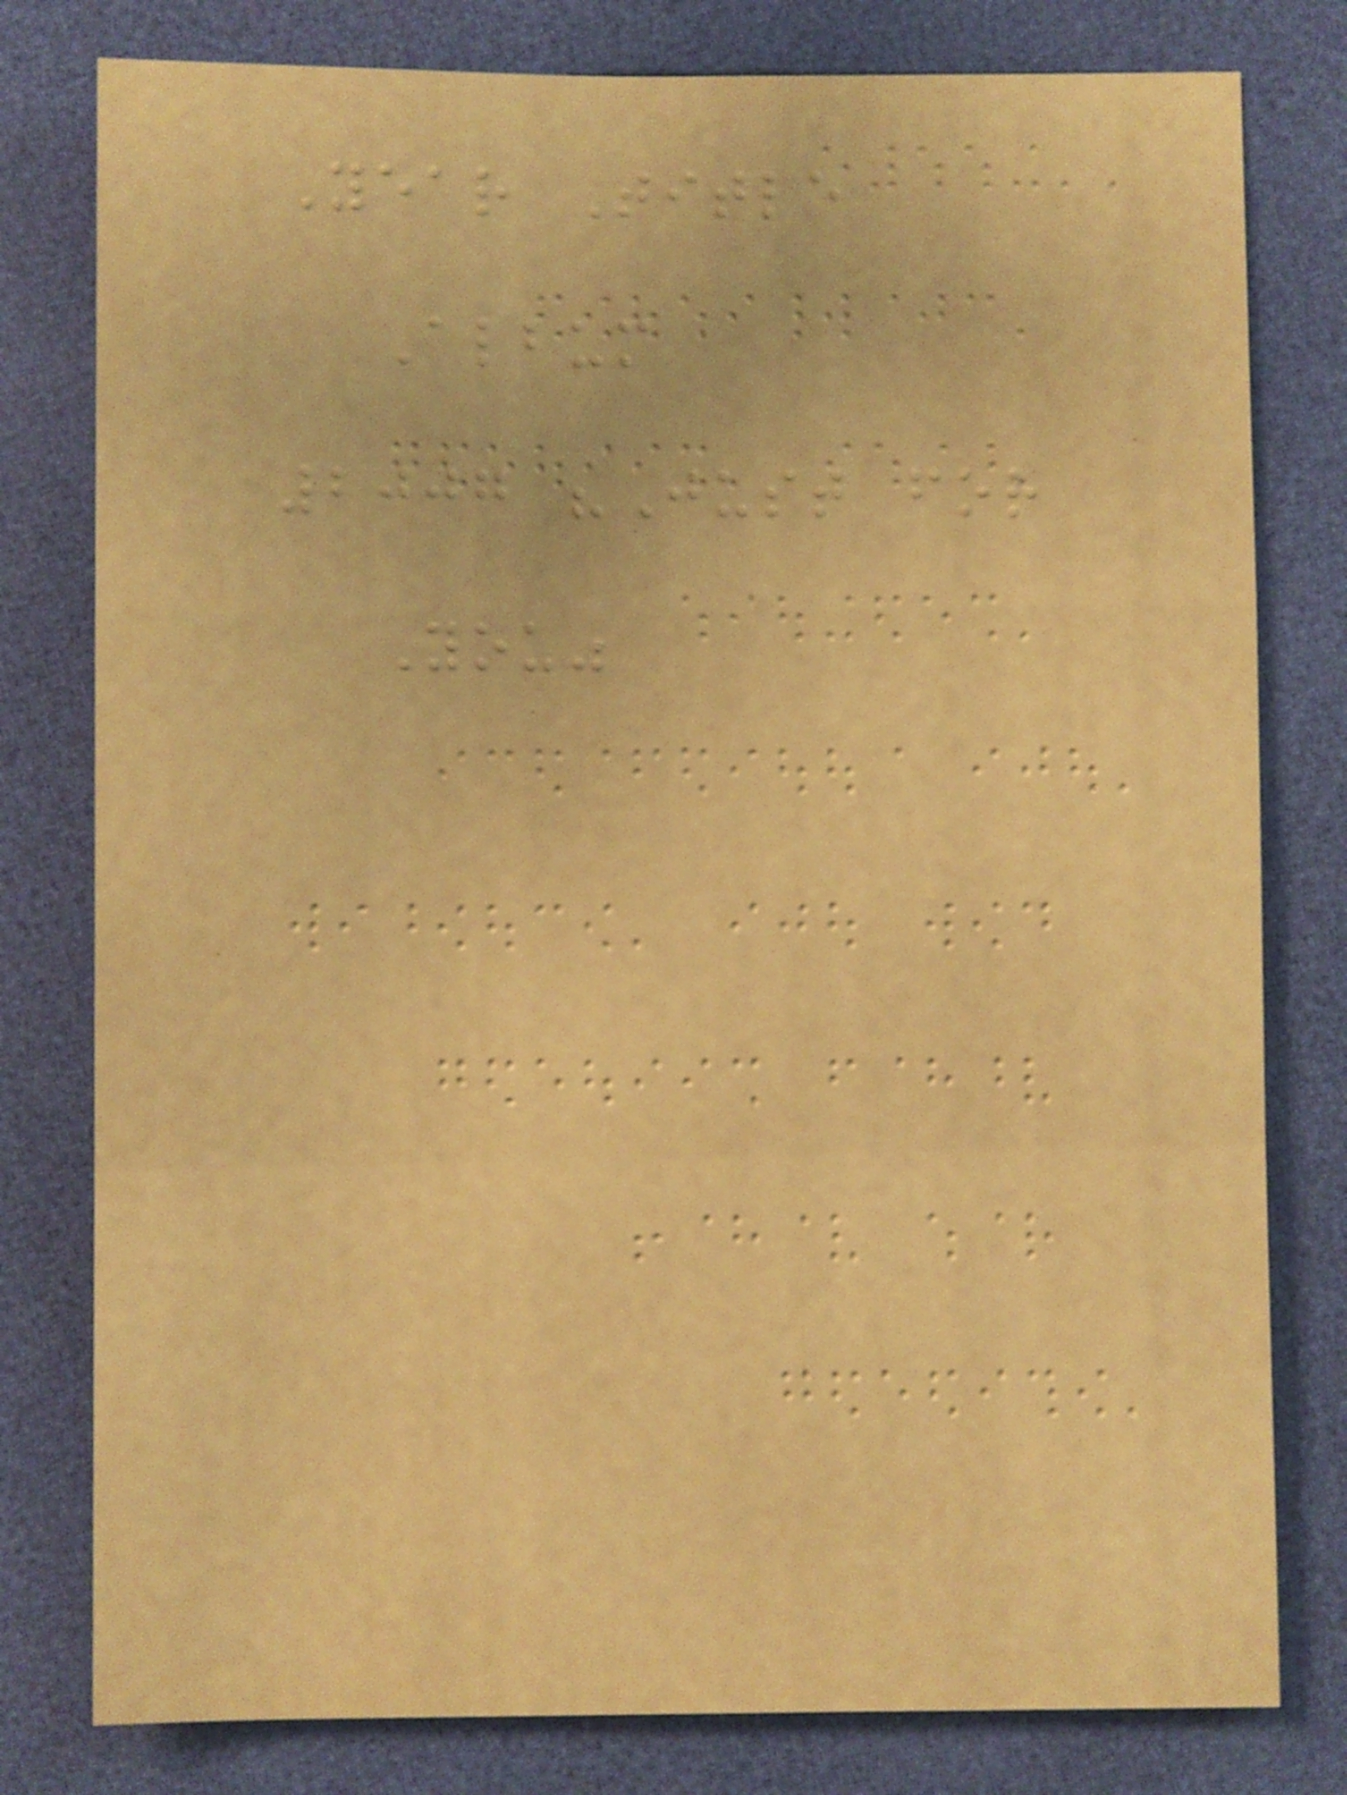Year Title
Album
2007 "Just for
You"
